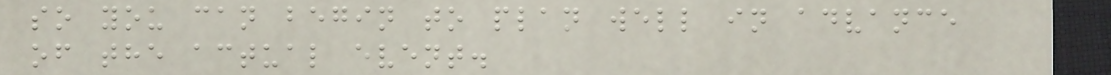so you can begin to plan well in advance
of the actual event.
